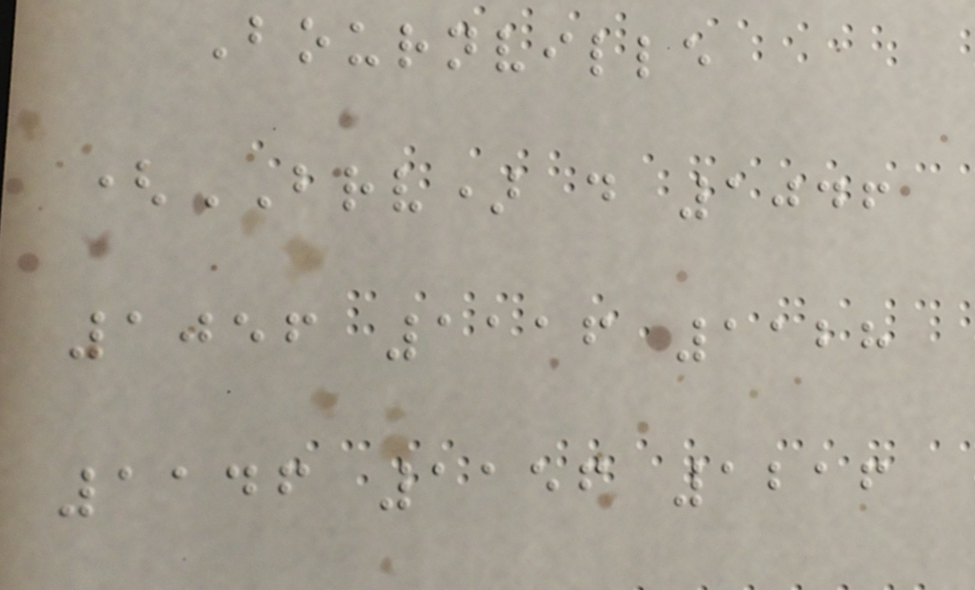Bournville
(BRV) d 1046
1056 1116 1128
1146 1156 1216
